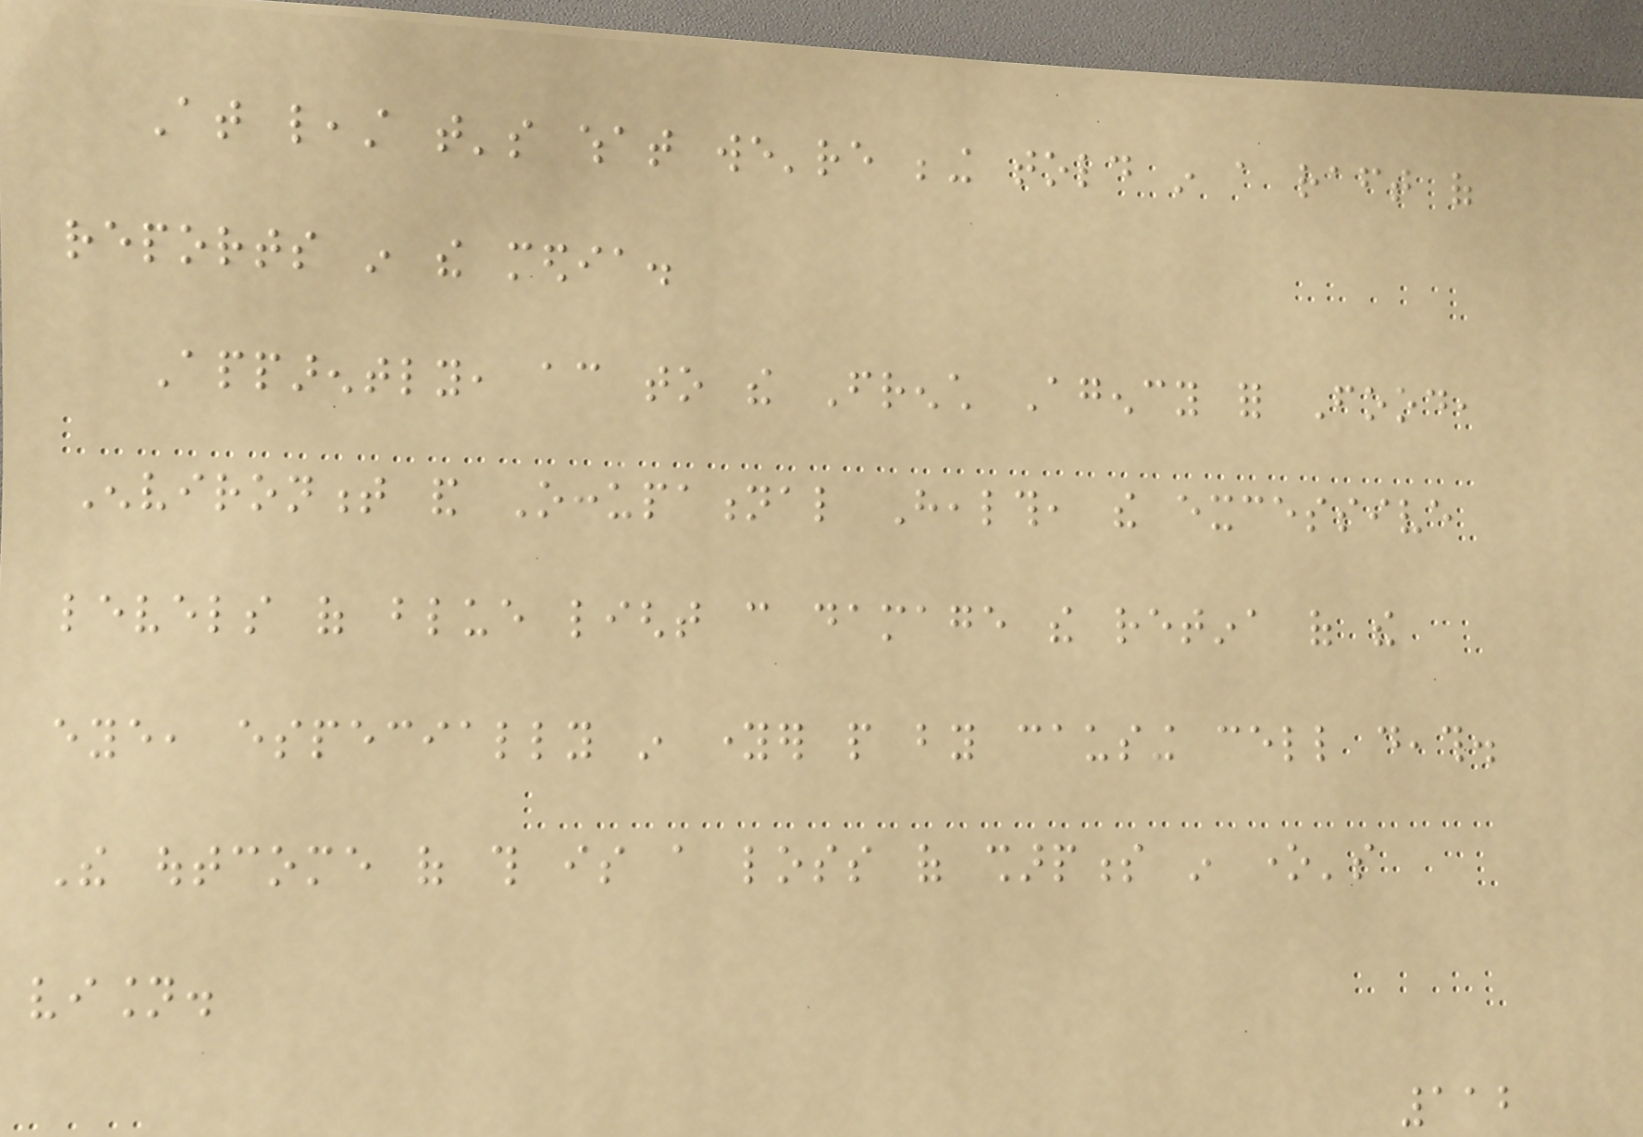At least that's what we're being told in a raft of
reports in the media.
Apparently, according to the French Agency for Food,
Environment and Occupational Health, the excessive
levels of blue light can damage the retina of the
eye, especially in younger people by causing cell death.
The outcome of this is a loss of sharpness in one's
vision.
112
